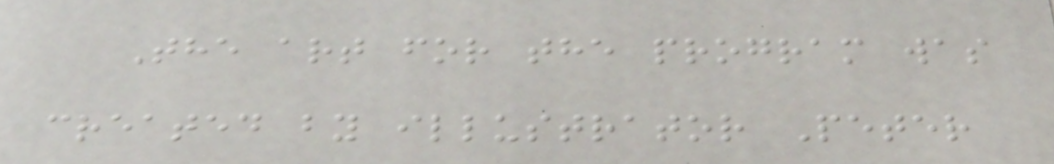The art for the program was
created by illustrator Peter
